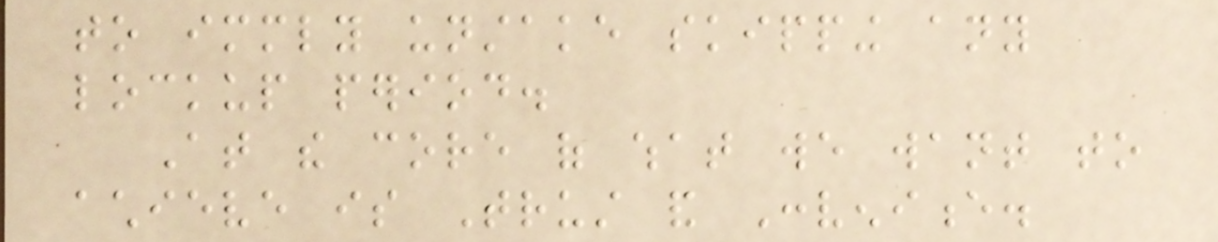to immediately unstake skipping any
lockup period.
At the core of what we want to
achieve is Trust and Convenience.
